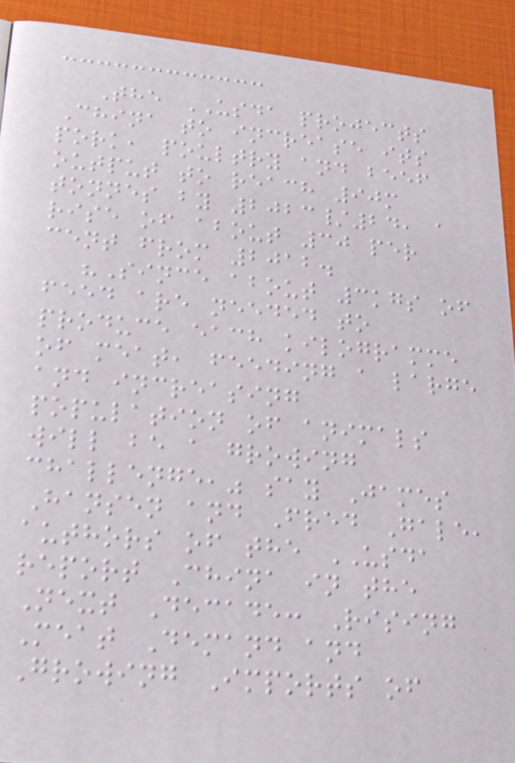The USDA projects
China to increase its
pork, poultry and beef
output to reach 90m
tonnes by 2023/24, a
rise of about 30 per
cent from 2012.
"Since about 3kgs of
feed are needed to
produce each kilogramme
of meat, feeding a large
and increasing
population of animals
will be a growing
challenge," say James
Hansen and Fred Gale,
authors of the USDA
report China in the
Next Decade: Rising
Meat Demand and
Growing Imports of
